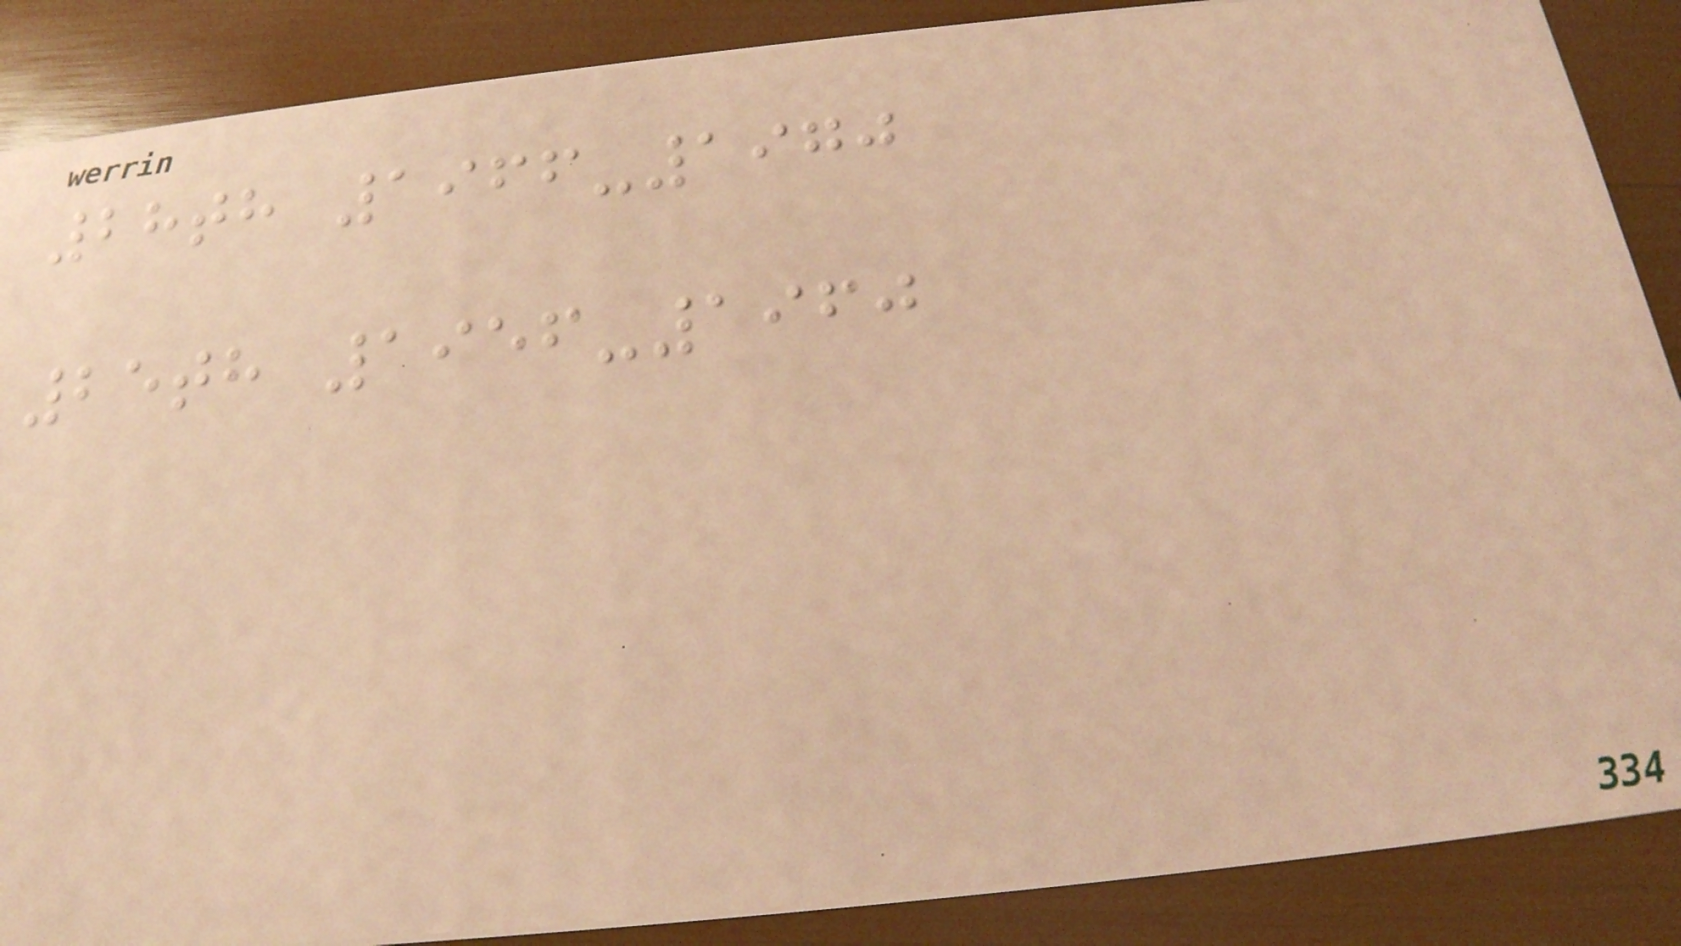28th 1966-1970
25th 1956-1960
